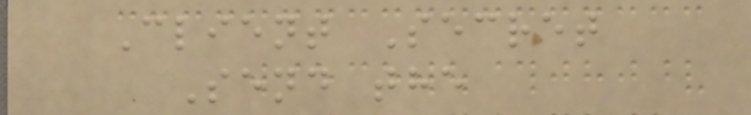Client Secret
Send the
